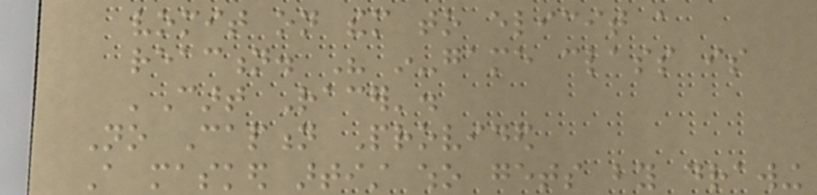vomit on them to elicit a
reaction. His in-game class is
'Cart Racer'.
No Caption Provided
A masked artist who gets by drawing
